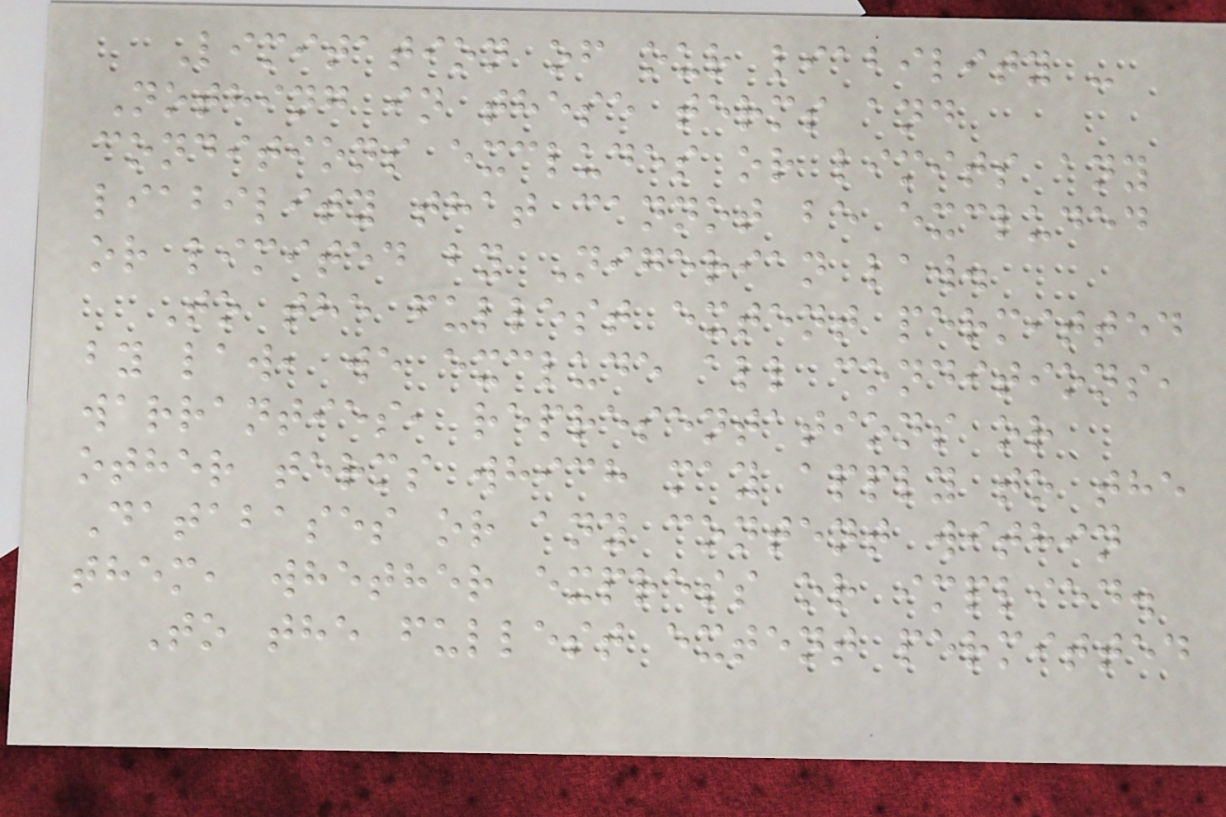Limitation of our liability -
Nothing in these terms and
conditions excludes or limits any
liability that cannot be excluded
or limited by Nigerian law.
To the fullest extent permitted
by law, we exclude all conditions,
warranties, representations or
other terms which may apply to the
Databases or any content within
them, whether express or implied.
To the fullest extent permitted
